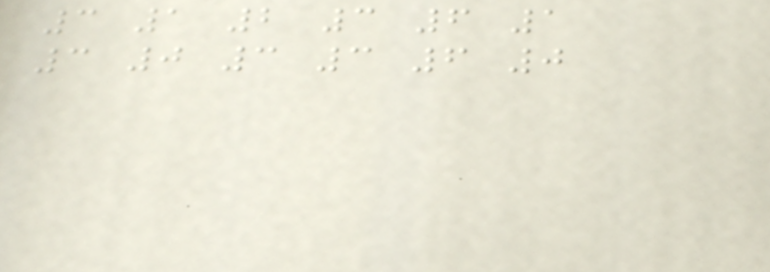3 1 2 3 6 1
3 0 3 3 6 0
